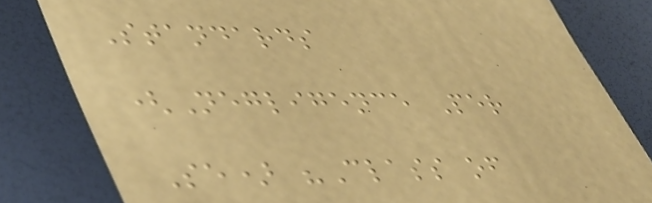Standards
(Negligence Per
Se) "Class of
